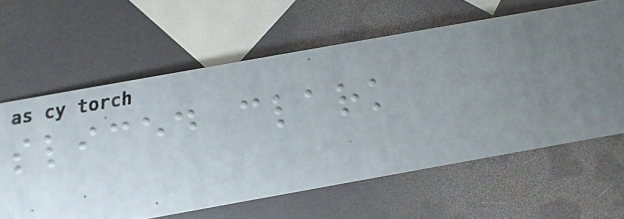sliced clark
